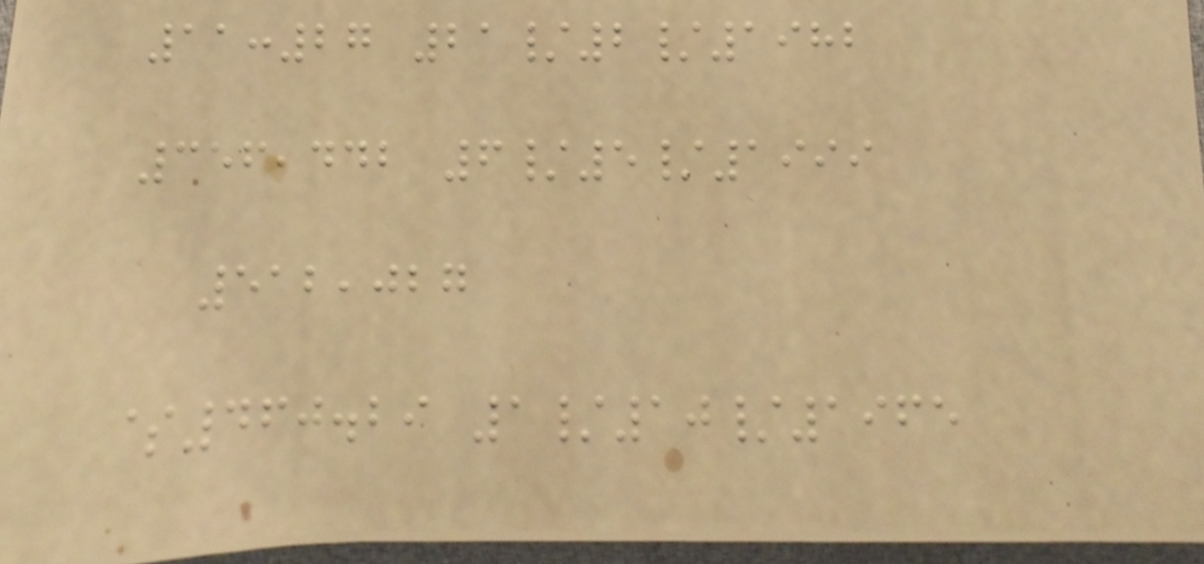11:27 21/2/1982
356,442 6/5/1999
512,027
$460.29 1/10/1965
